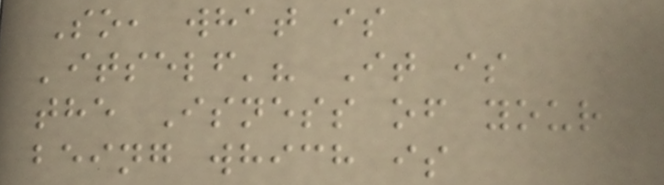So, what is
'itself'? It is
the Isness of your
being which is
